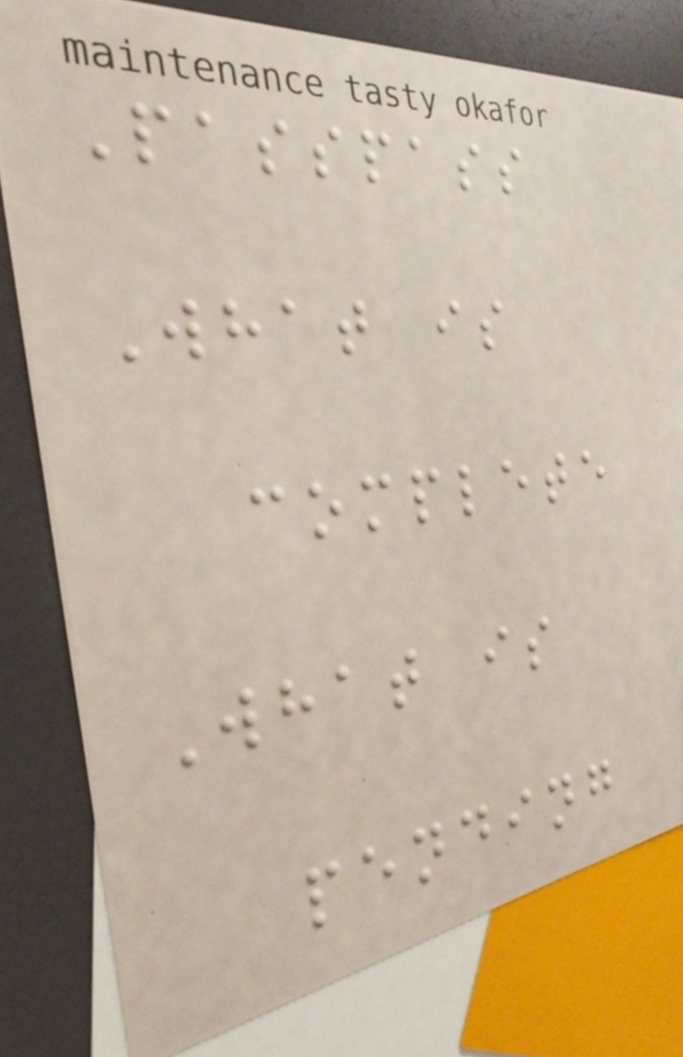Passpass
What is
complete
What is
pending
